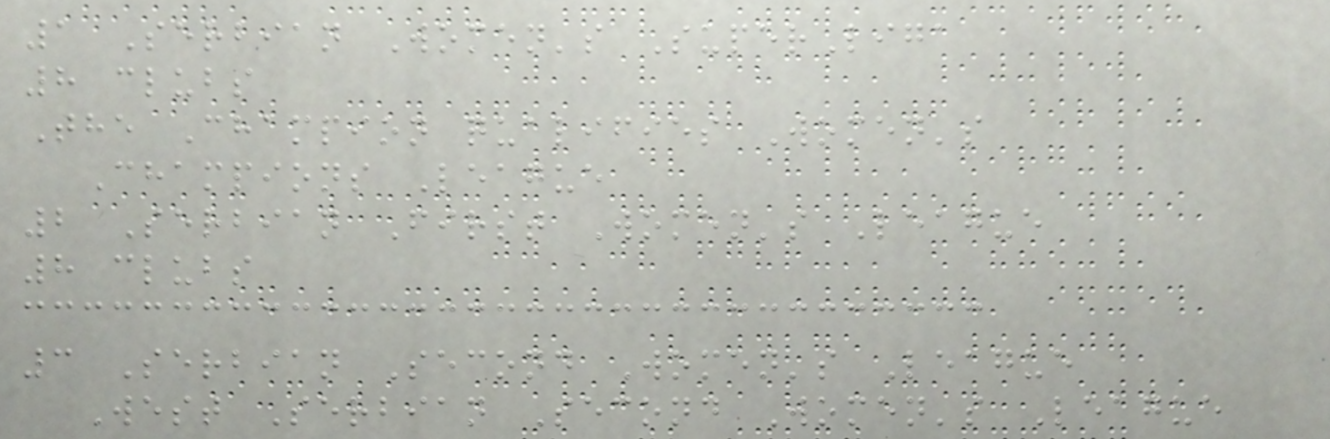1 Serbian Women's SuperLiga
8 clubs
The Champion qualifies Women's
Champions League
2 Serbian First Women's League
8 clubs
3 Serbian Second Women's League
West Serbian Second Women's League
